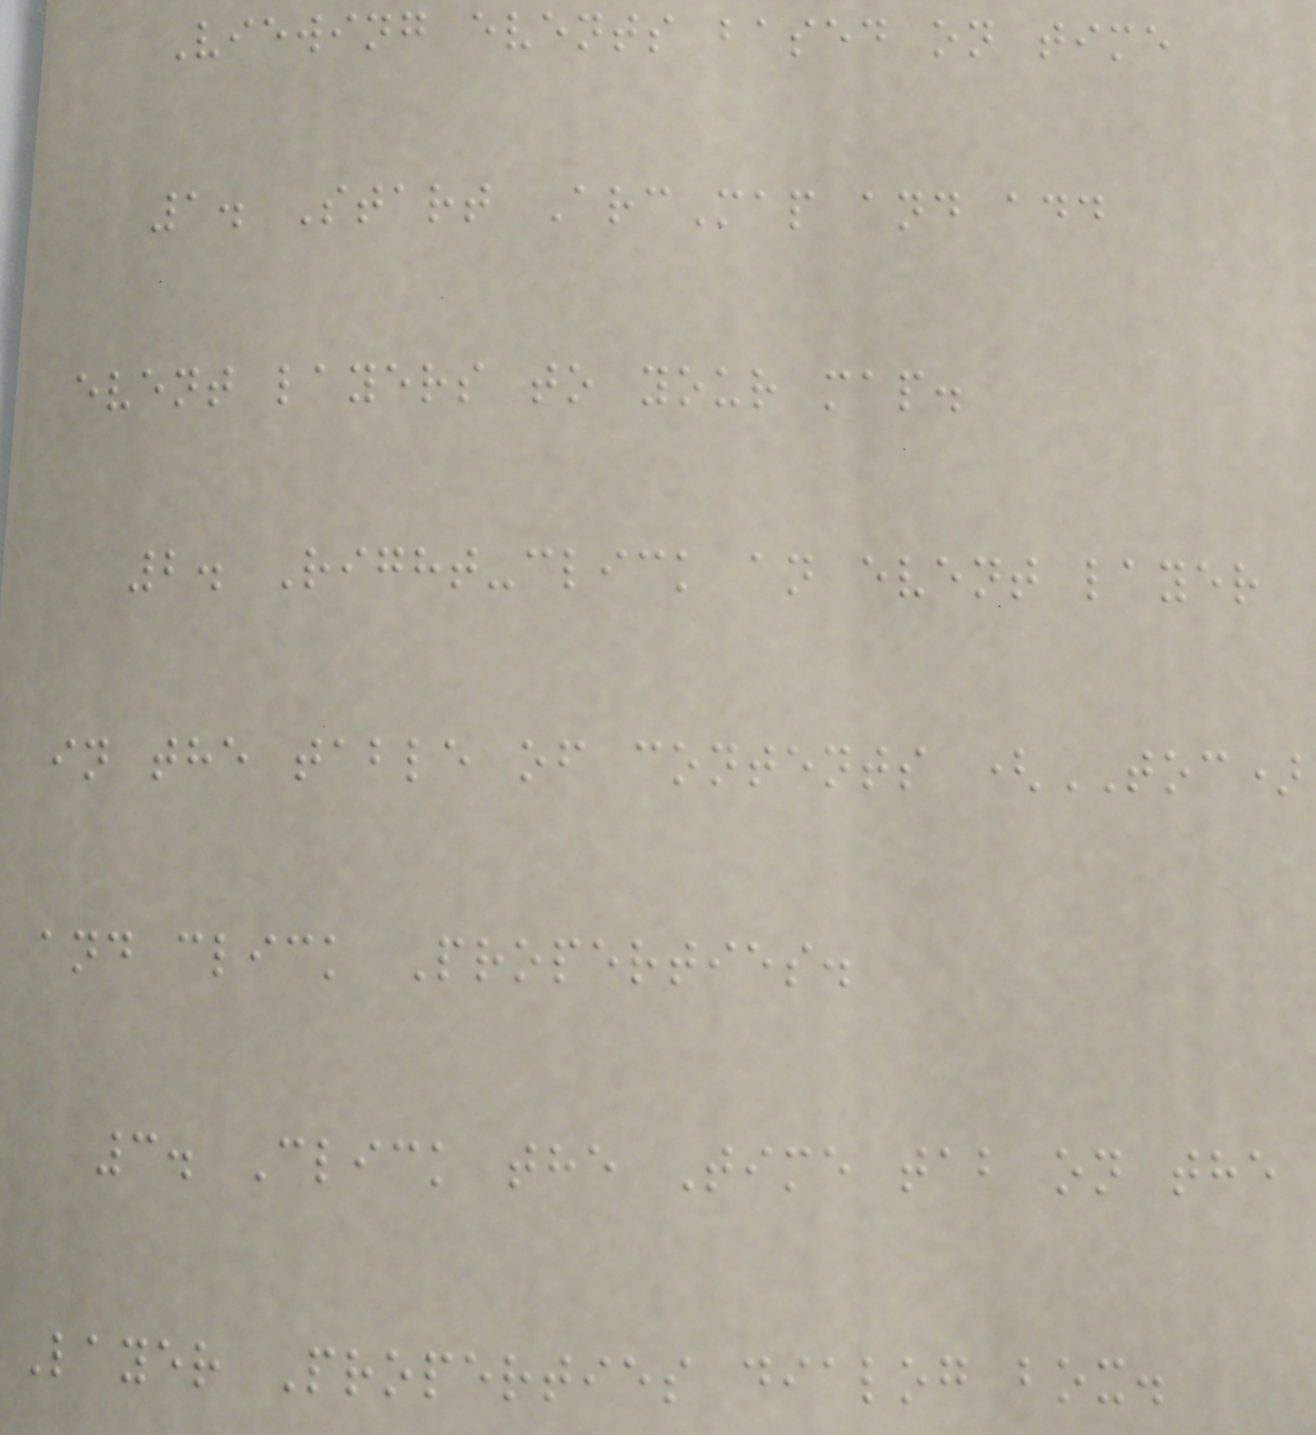Viewing events based on time
1. Start ArcMap and add
event layers to your map.
2. Right-click an event layer
in the table of contents (TOC)
and click Properties.
3. Click the Time tab on the
Layer Properties dialog box.
